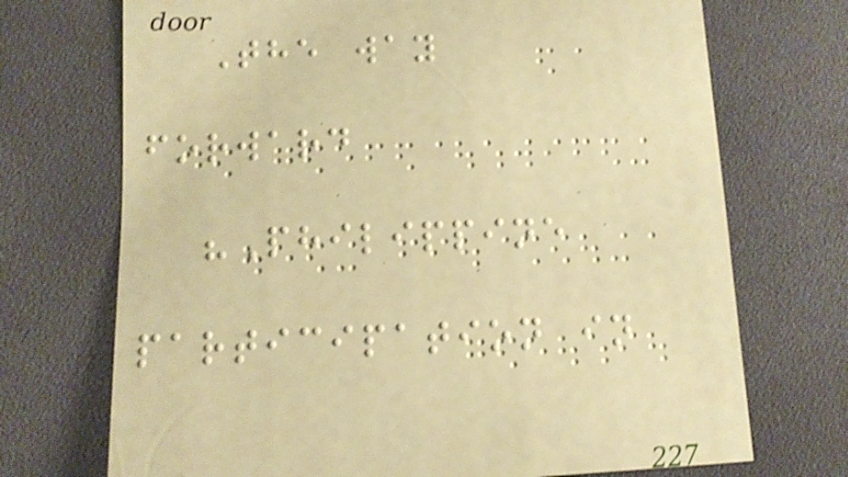The way
forward
"Philippine
participation in
